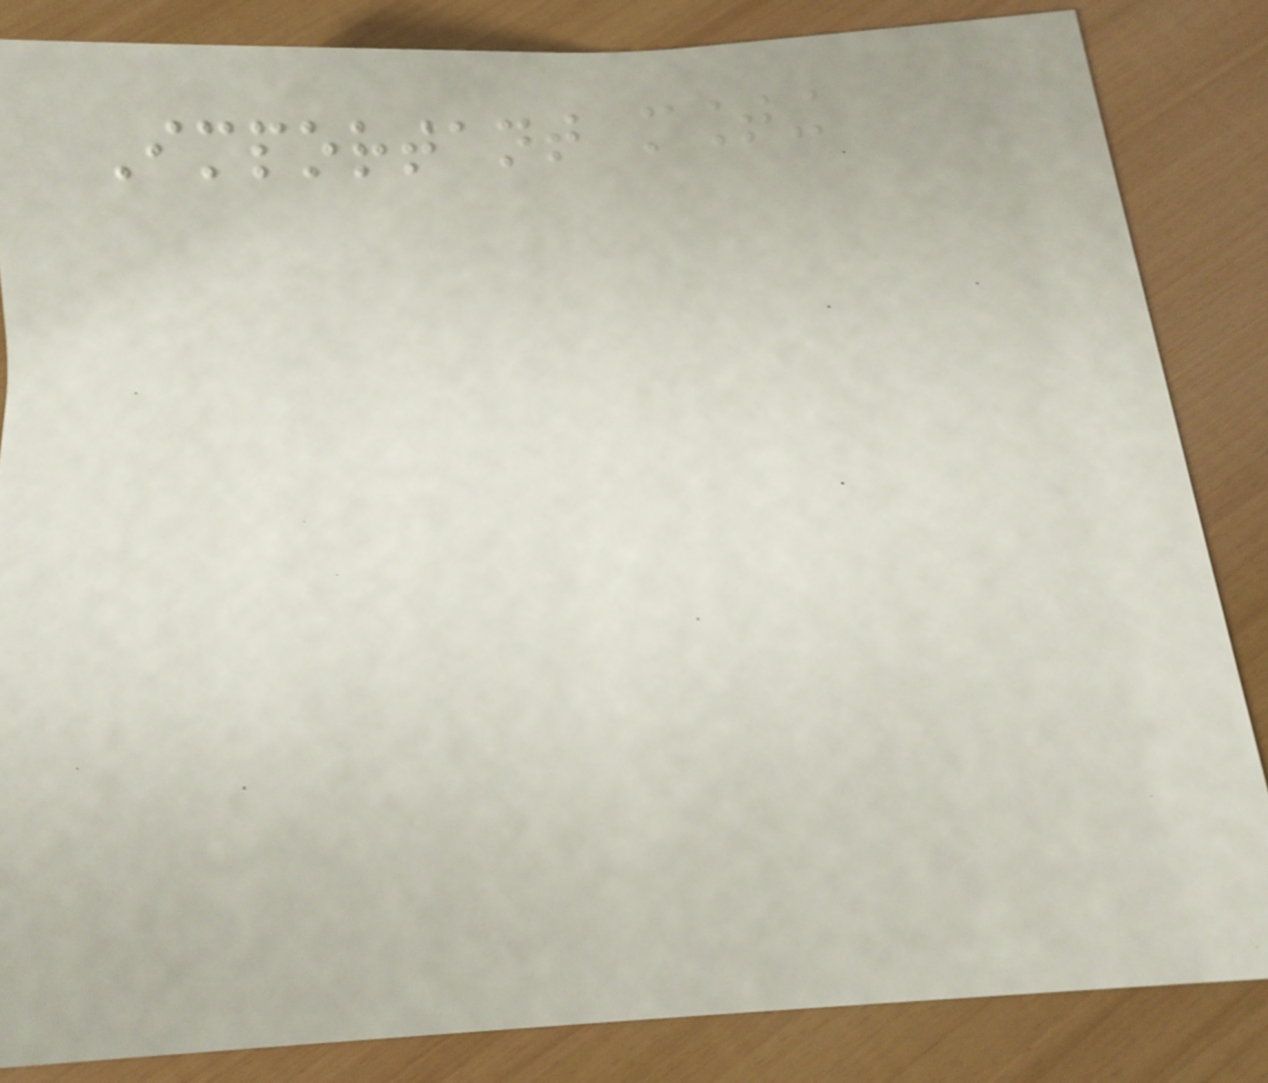Important mounting
